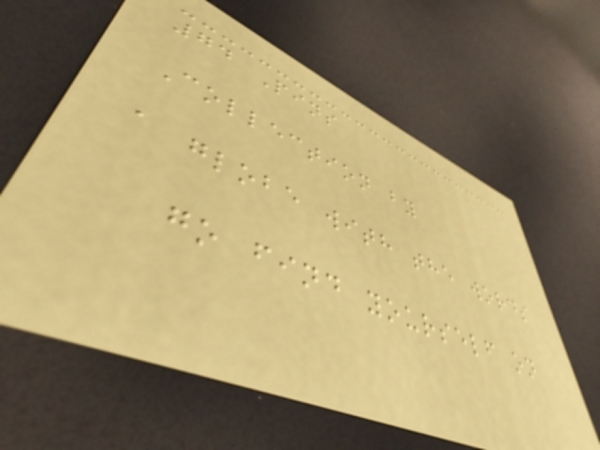74 Pins
Collection by
a globe with the words
go find yourself on
